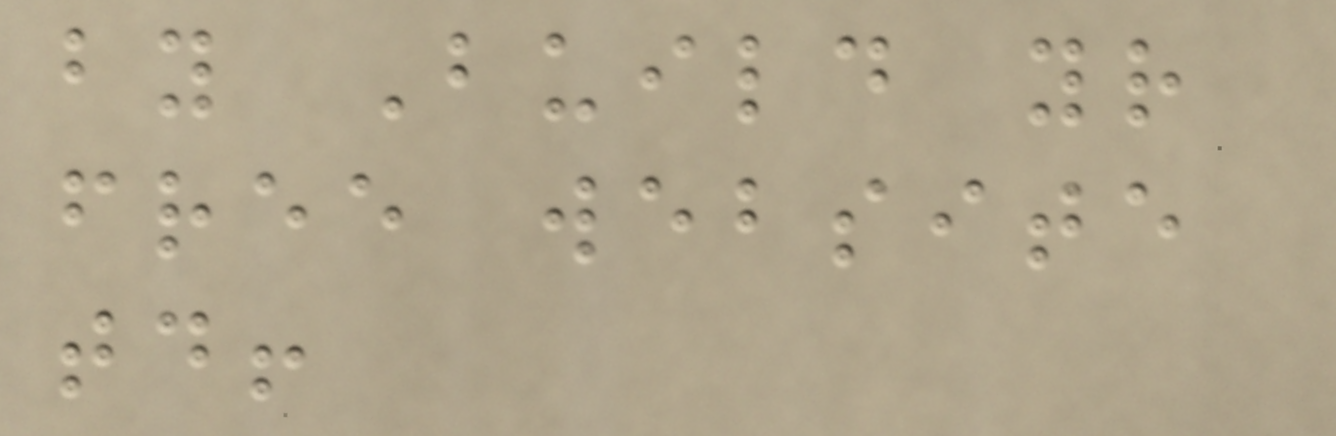by Build your
free website
today!
